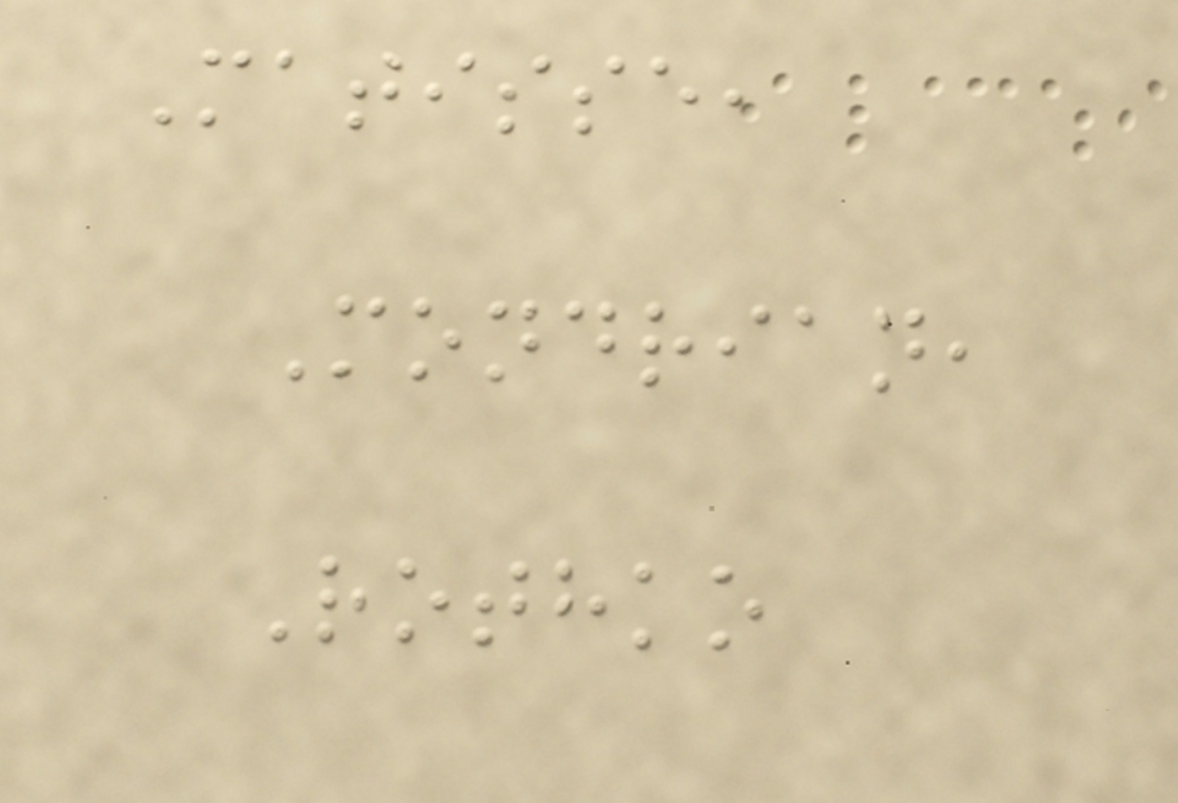Matisse,
Mondrian,
Rothko
